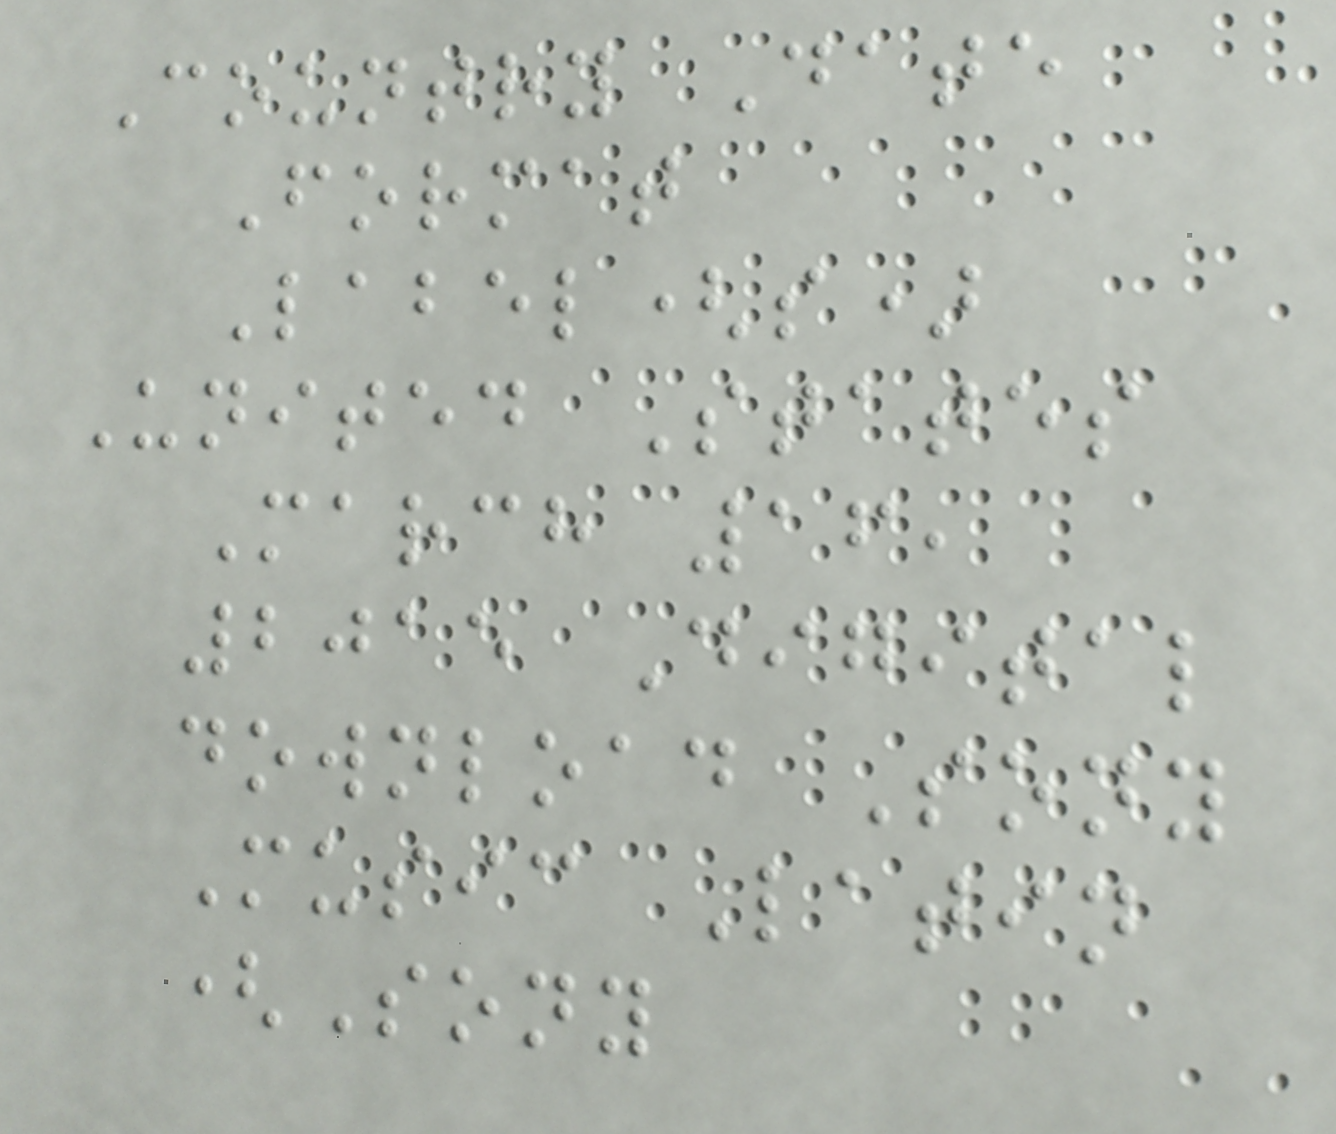Country Date
Format
Label(s)
United States
March 16,
2015 Digital
download Sony
Music Latin
(Sony
